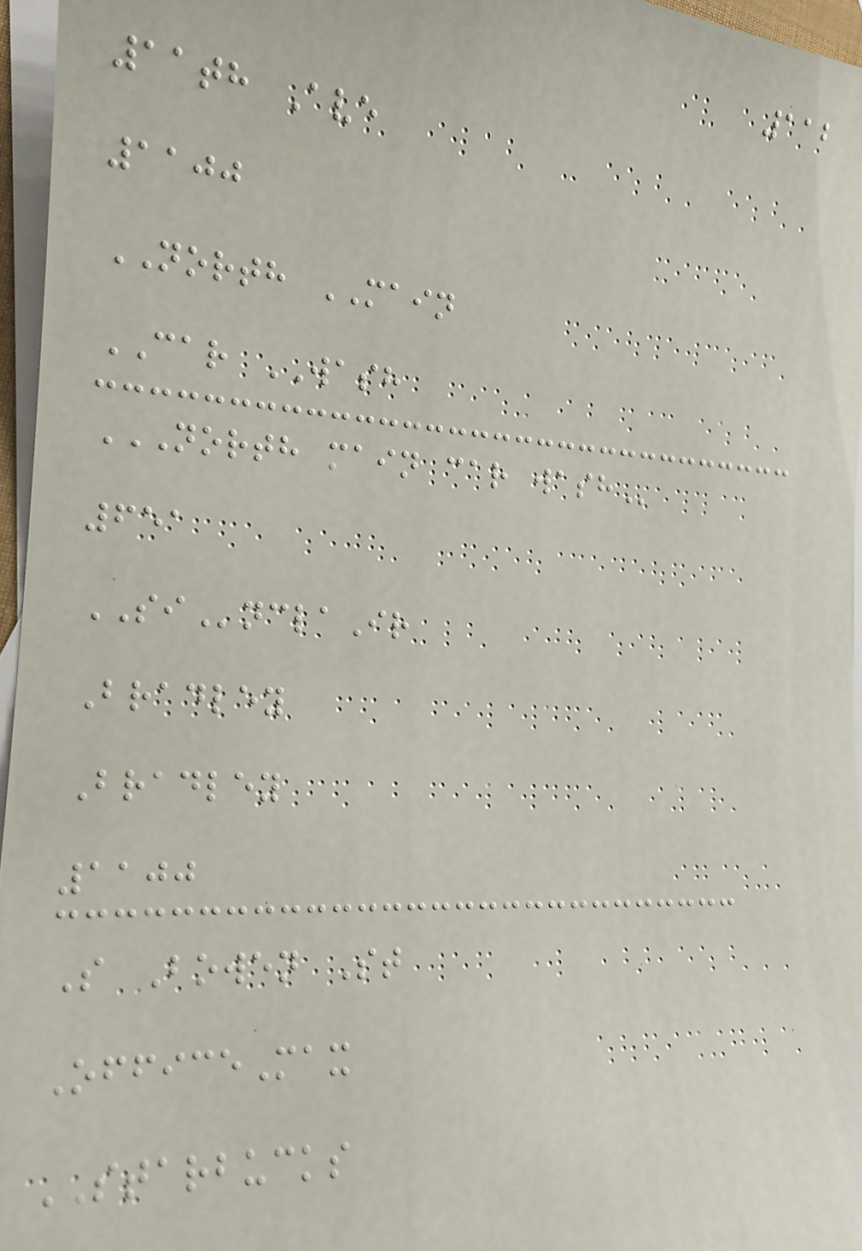112
11th Ave
1100
NORTH MAIN
CAR WASH
NORTH MAIN CAR WASH
651
SInclaIr
Bradley
Bradley
1100
S Bowen St
OfficeMax
STARBUCKS
